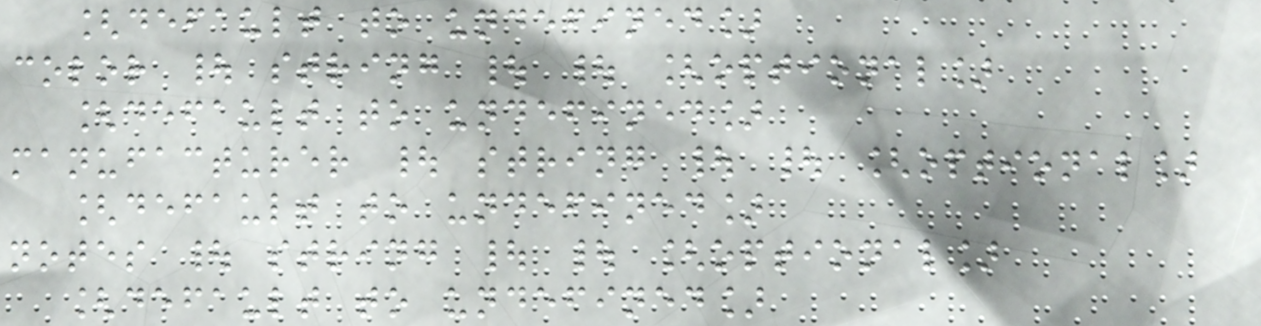[default to undefined]
color | string | | [optional]
[default to undefined]
manufacturer | string | | [optional]
[default to undefined]
notes | string | | [optional]
[default to undefined]
